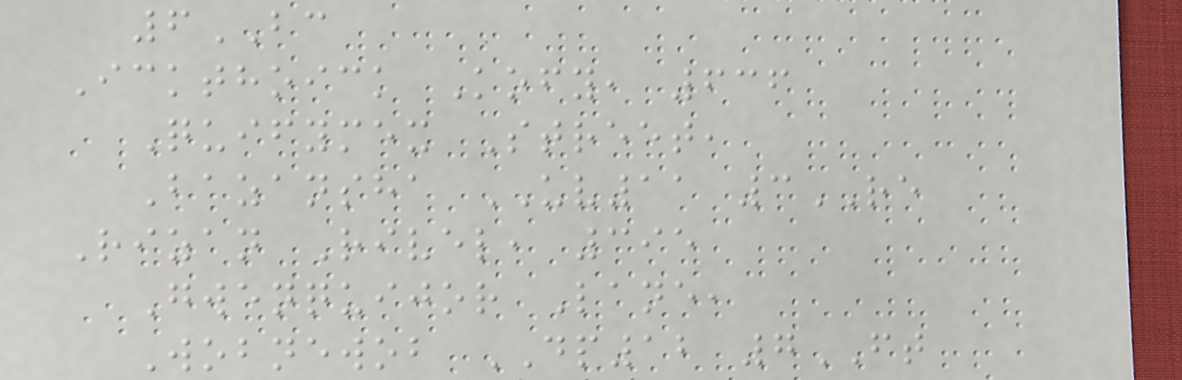6BC
Ickthoick Kofy, 636
Quifymex Street,
Bazansha UV11 3RE
Rizan Rivel, 395
Gwenquijor Lane,
Wobnewob DP12 7FT
